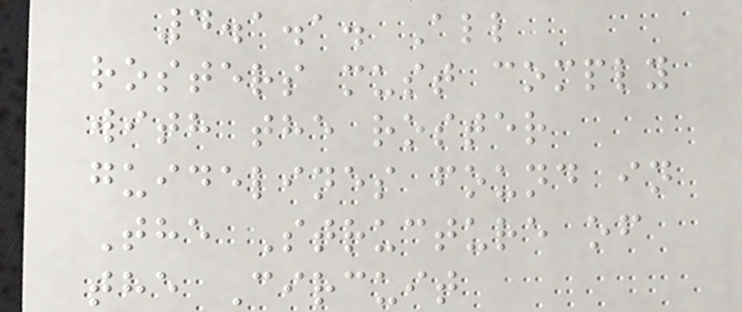4.1.1. All
rosters must comply
with the roster
guidelines found in
The Structure of
the Circuit
